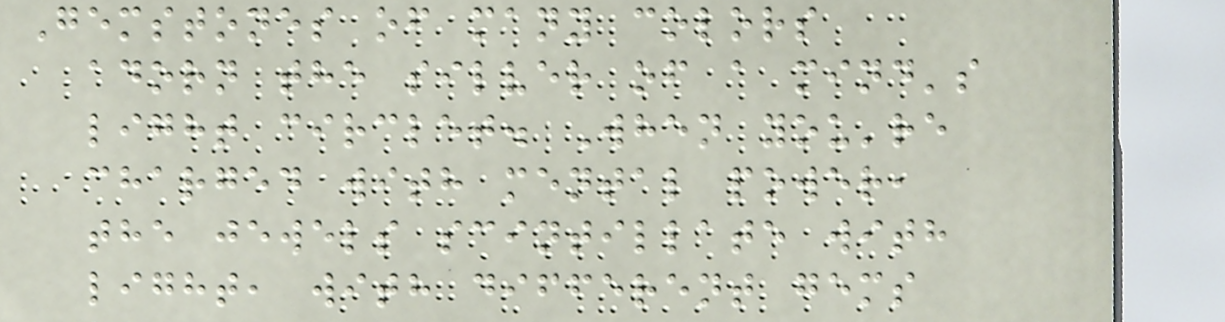Gemstones of many colors
adorn the silver of a mind's
light circlet. When you're
charged with mental power,
the jewels scintillate with
light, with different gems
